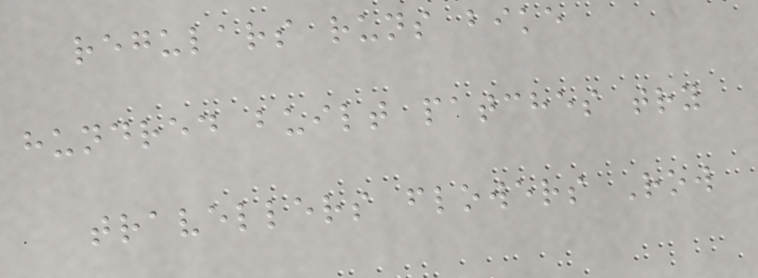regulars runs bike
hundred built patches try
travellers flowers Row
